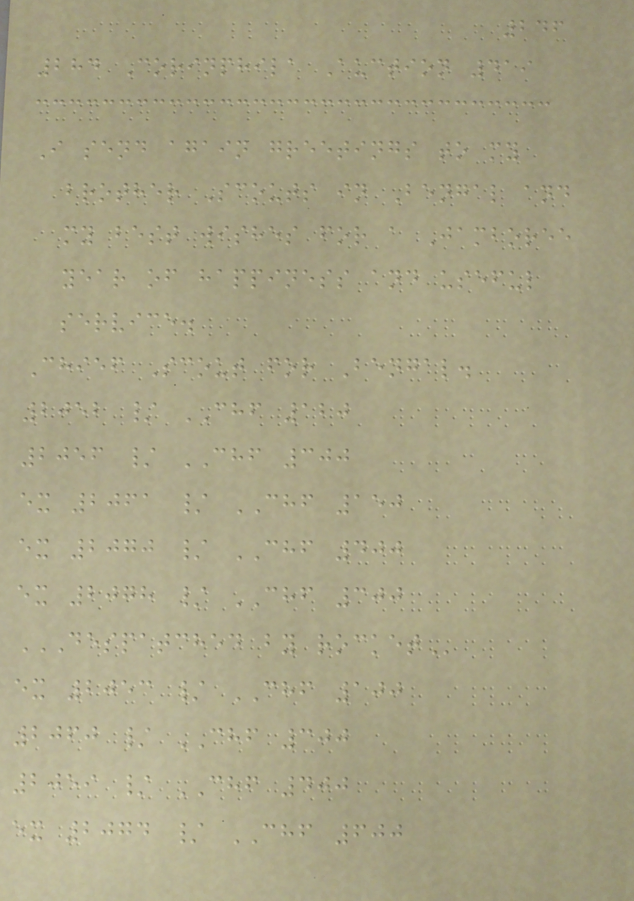246
284 Corinphila Auction 419
I send again greetings to my
brother Scouts in Bengal and
my best wishes for a Jamboree
year of happiness and useful
service.
Chief Scout for Bengal.
2052 / CHF 120
2056 / CHF 300
ex 2061 / CHF 150
ex 2070 / CHF 400
ex 2078 / CHF 300
DESPATCHED BY ROCKET
ex 2053 / CHF 100
2060 / CHF 300
2059 / CHF 400
ex 2074 / CHF 600
